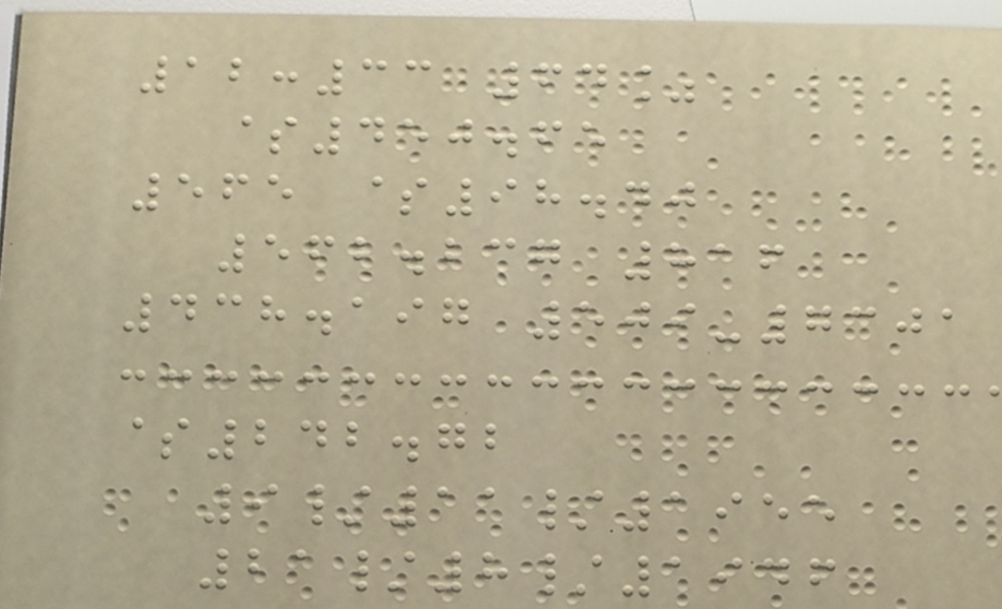12:33 64%
$450.65
565 $98.40
562.237 816
438.197 509-7301
$242.72
9/11/1955
21/8/1946
